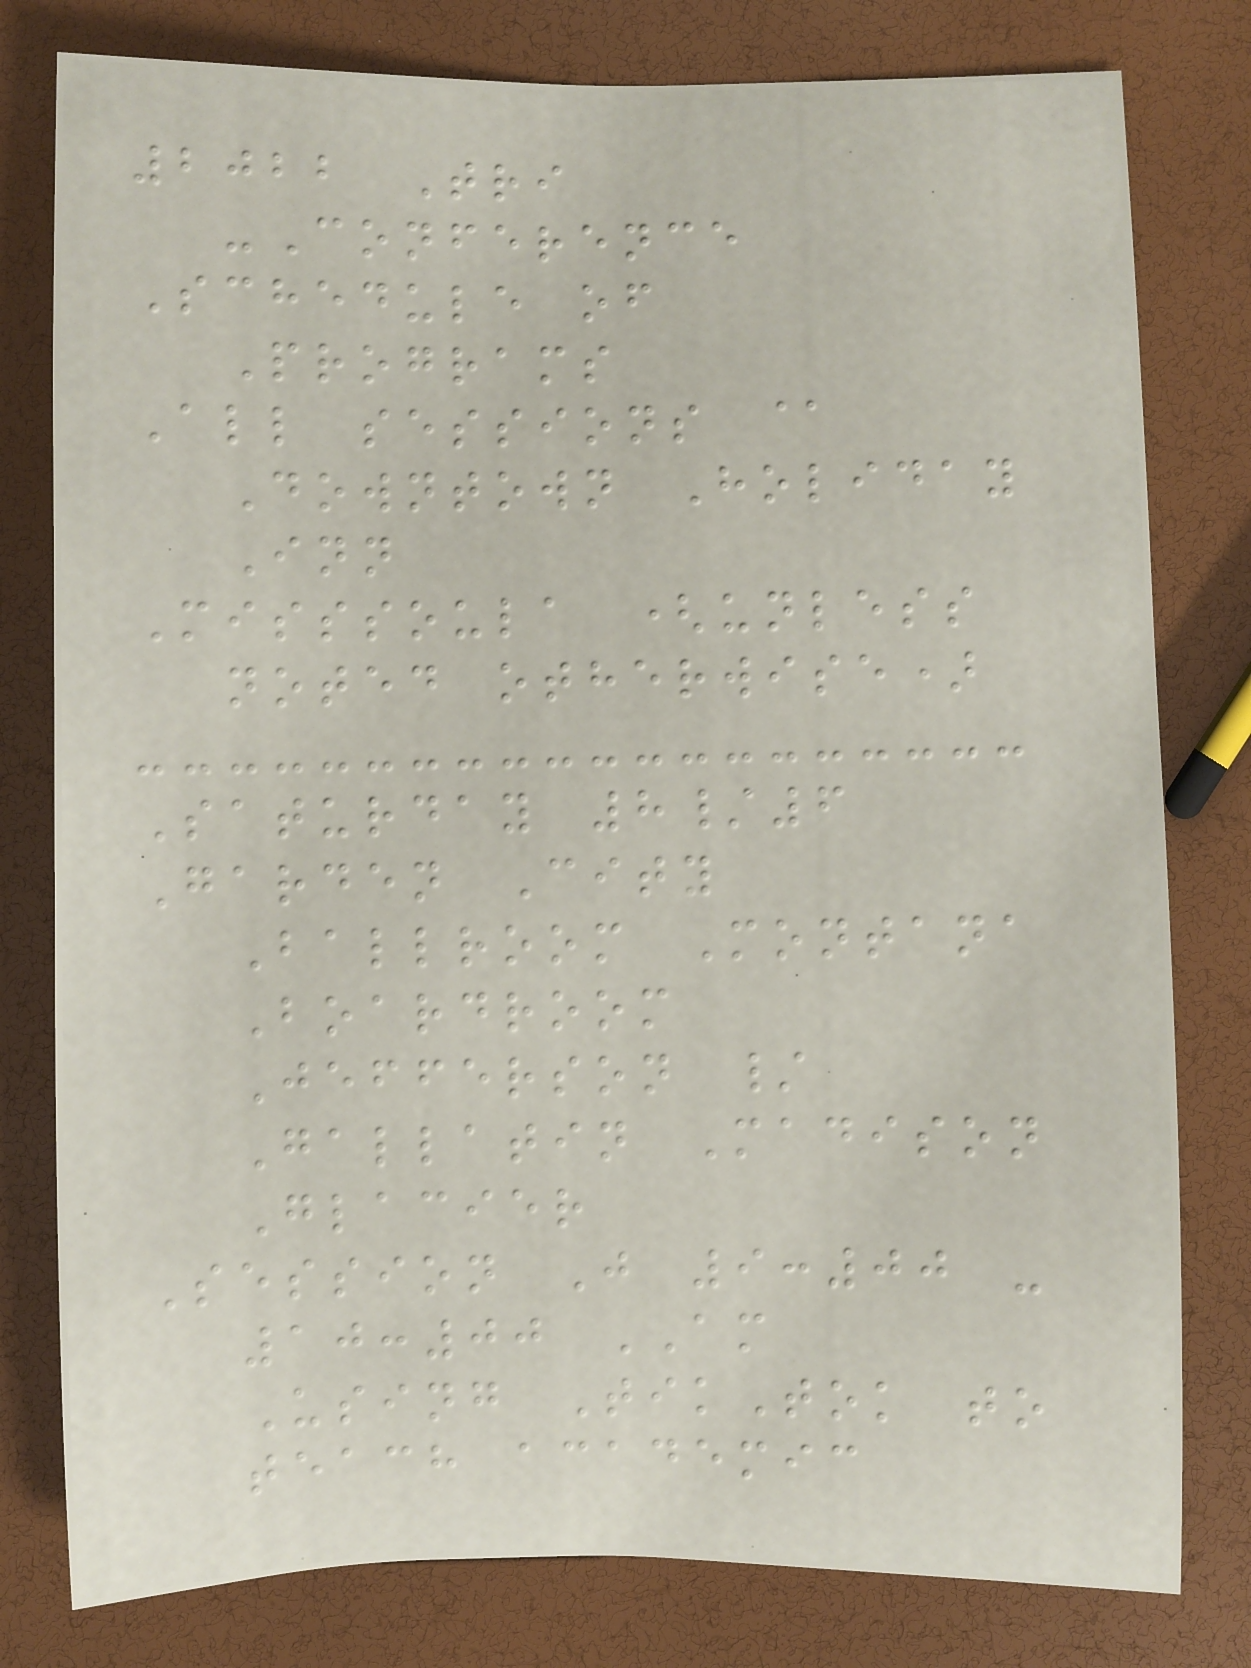2022 Tri
-Conference
Schedule of
Programs
All sessions @
Downtown Holiday
Inn
Misssoula (unless
noted otherwise)
Saturday 8/6
Garden City
Ballroom Montana
Boardroom
Jefferson /
Gallatin Madison
Glacier
Session J 9:00 -
10:00 AM
Using TikTok to
teach academic
